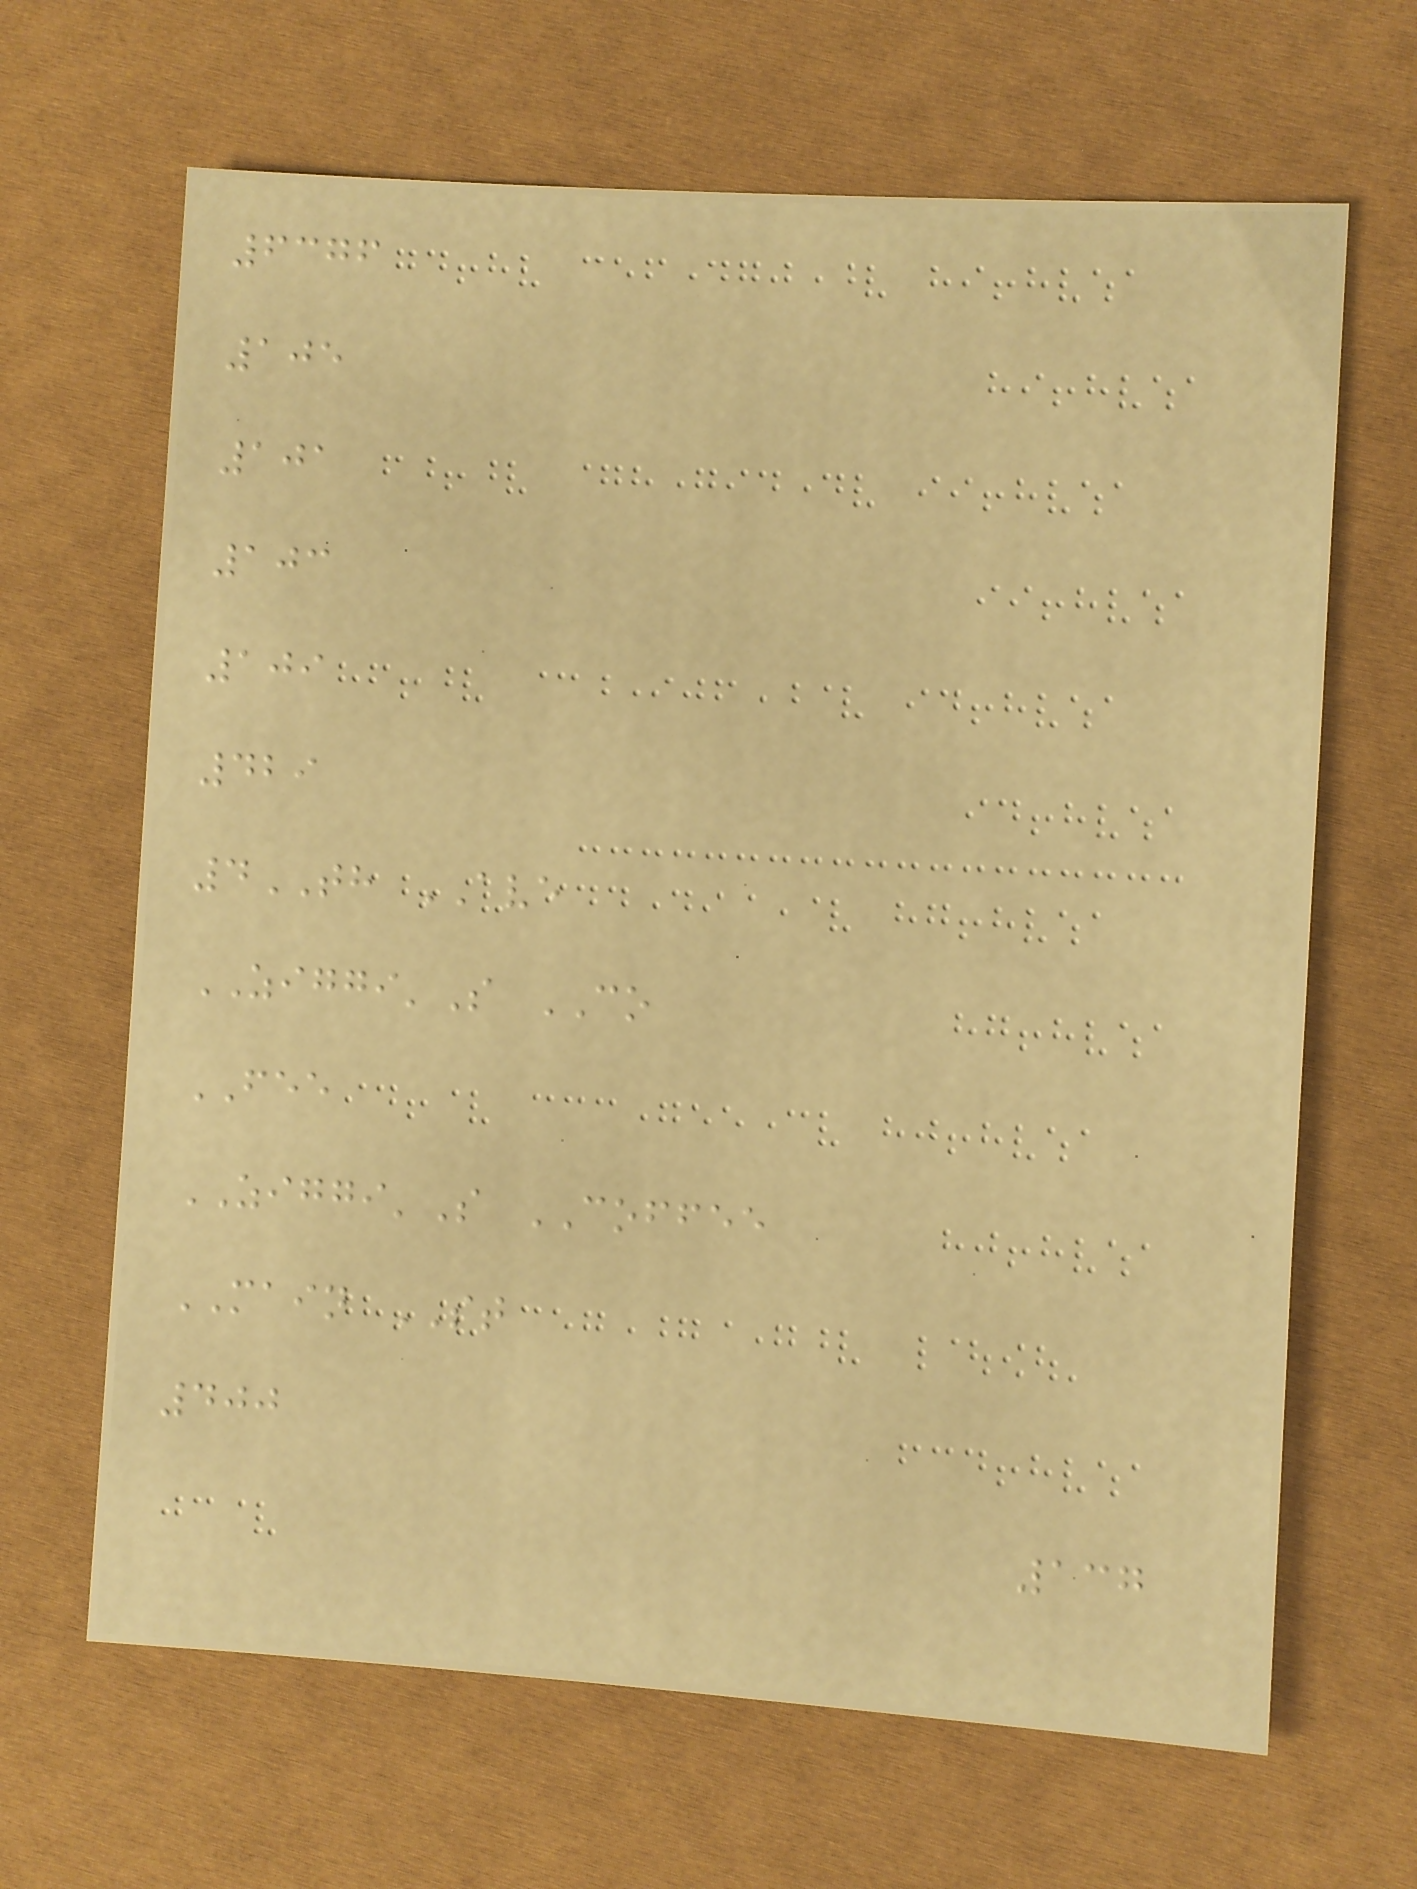6376
105
101
103
109
429
4TH AVE
ZIGGI'S CO
FEE
ZIGGI'S COFFEE
MAIN ST
400
137
